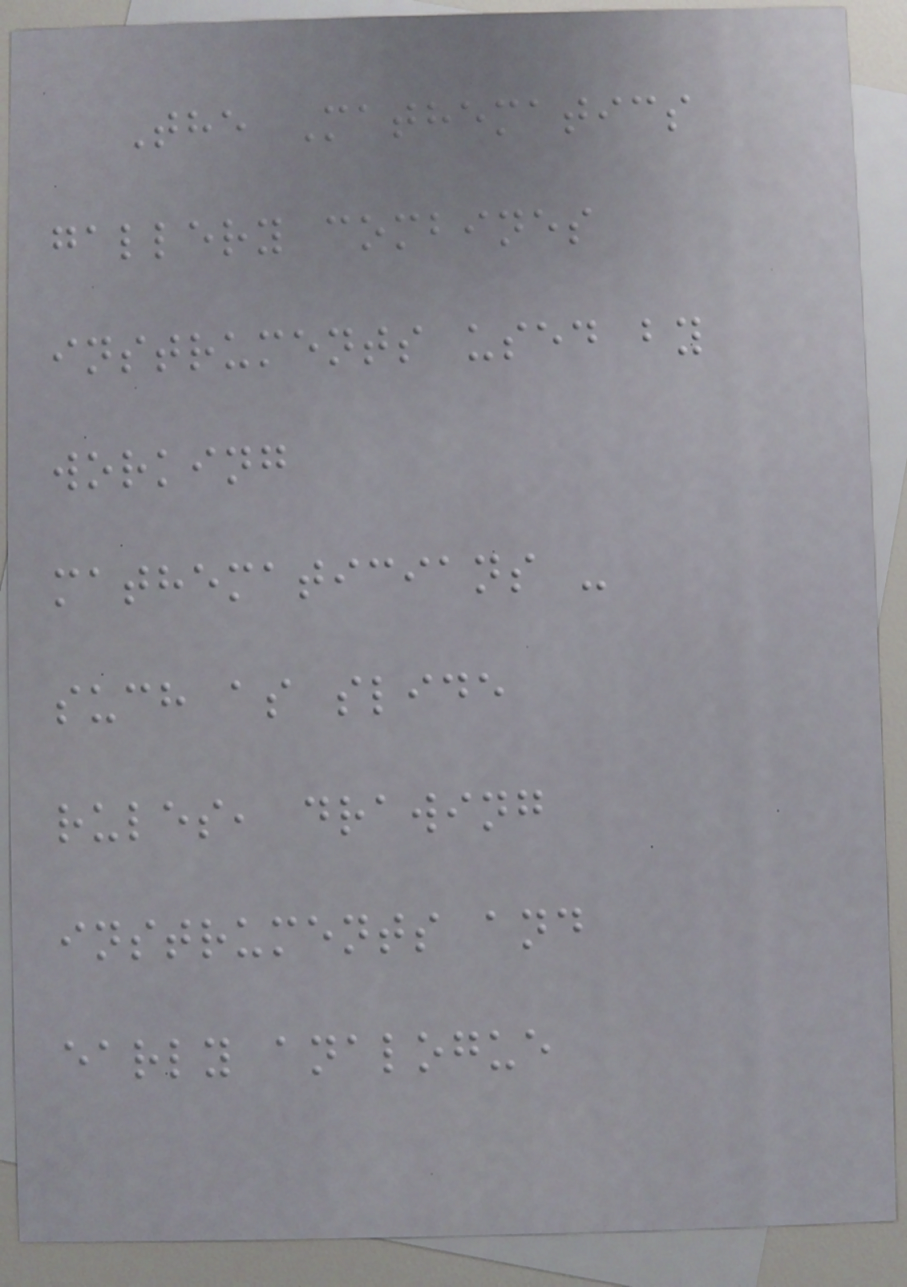The Mathematics
gallery combines
instruments used by
working
mathematicians -
such as slide
rules, drawing
instruments and
early analogue
